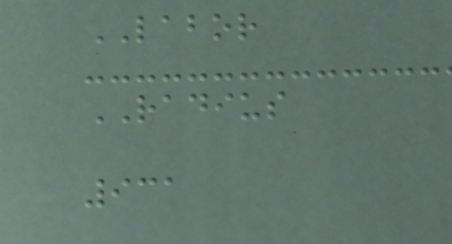LABOR
RADIUS
931
